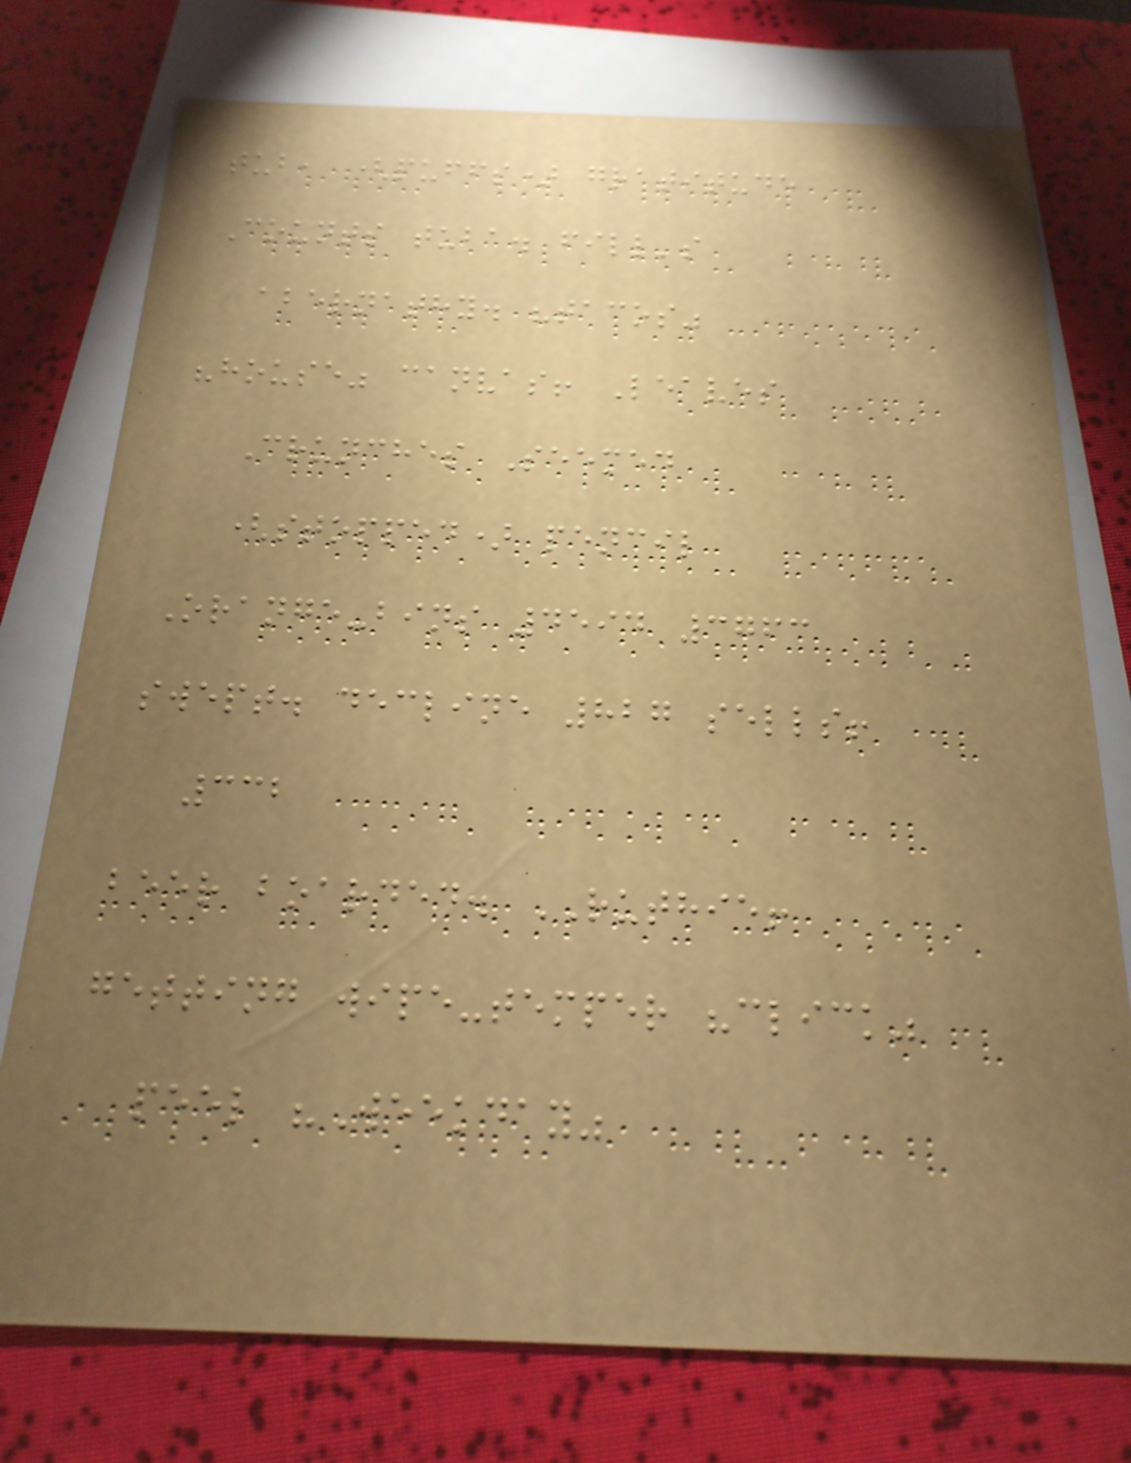tub, (puffs) gratitude
Counts tuba. fill's
abernathy. "tacos"
"house" canvas! Leaves
Crunches Seemed
(stopped) pencil
Orange-bins 4594 3763
swept. decline 827 sells!
332
beer boarded. RUTHIE!
getting wipe-temper "click"
peel "Weekday"
